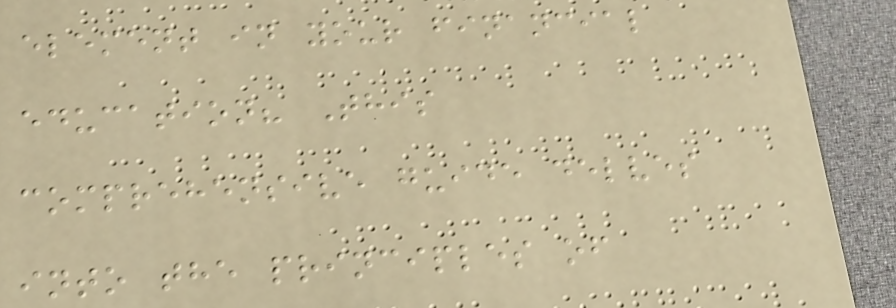element in your financial
education? This
comprehensive guide delves
into the principles of
